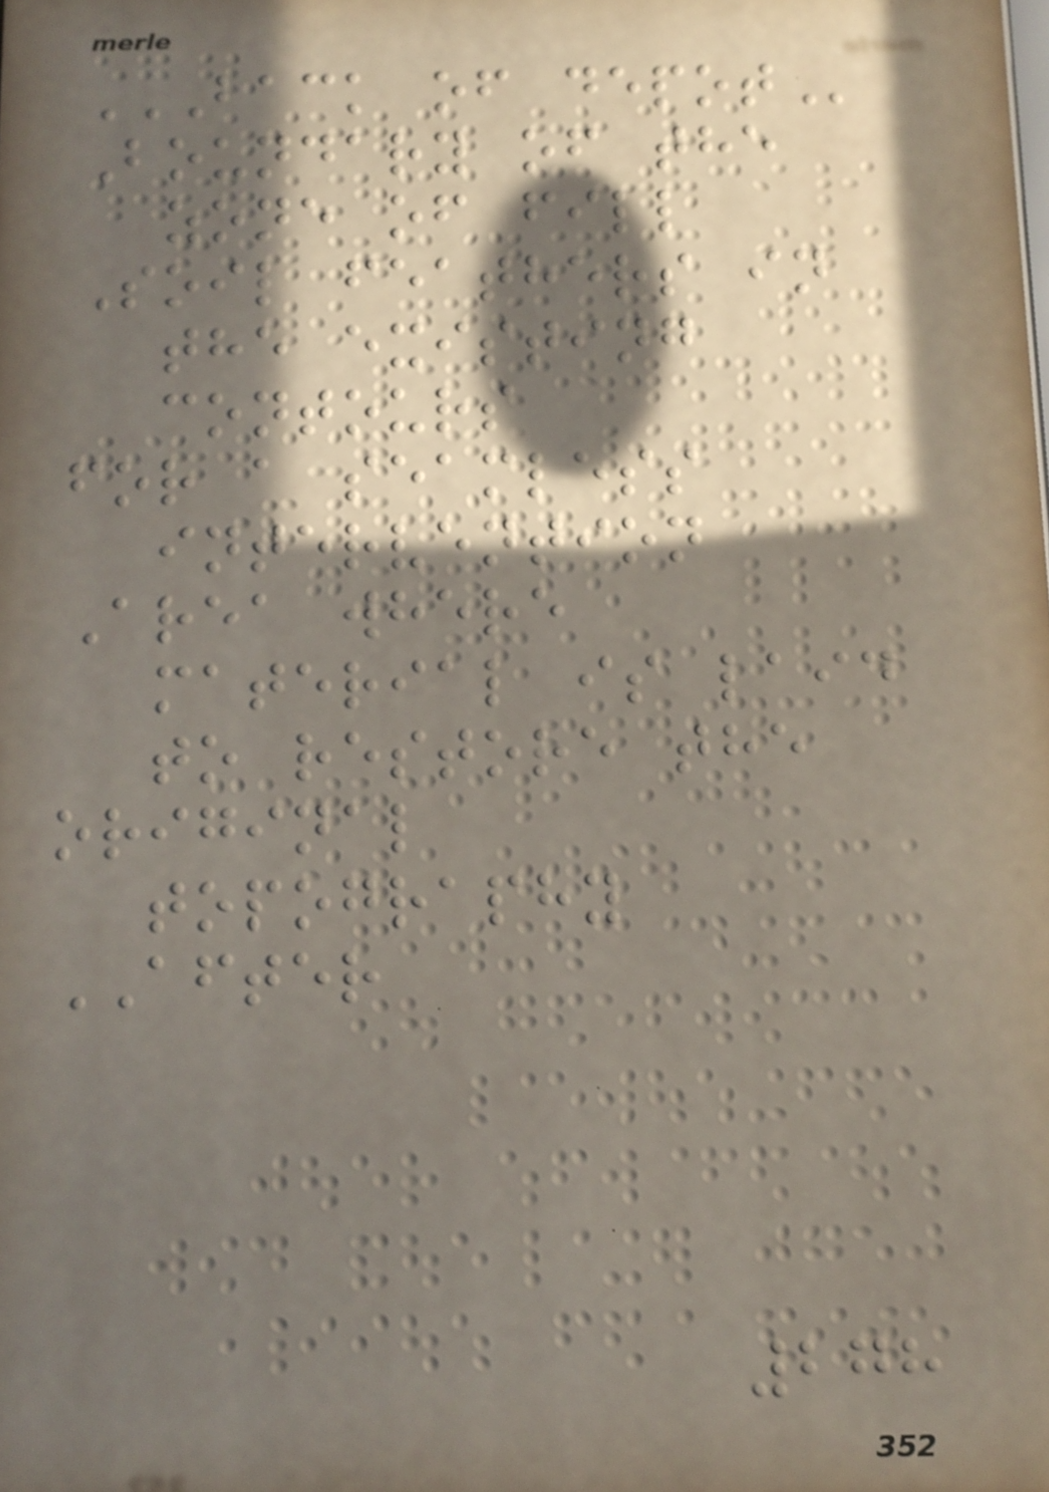BACK OF DEPOT
Boundary of the
zone of fill
Soil feathers in
the existing
contours
for a seamless
intervention
Area where
material is laid
to restore the
original
topography
AFTER
278
